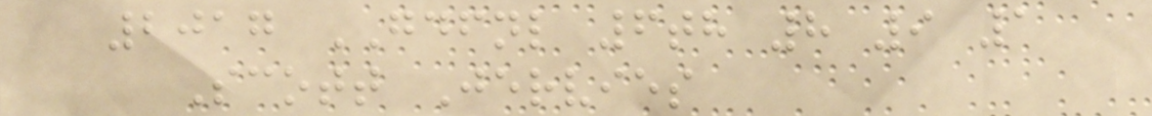2017 GDFNL 6th 8 9 1
Scott Jervies
